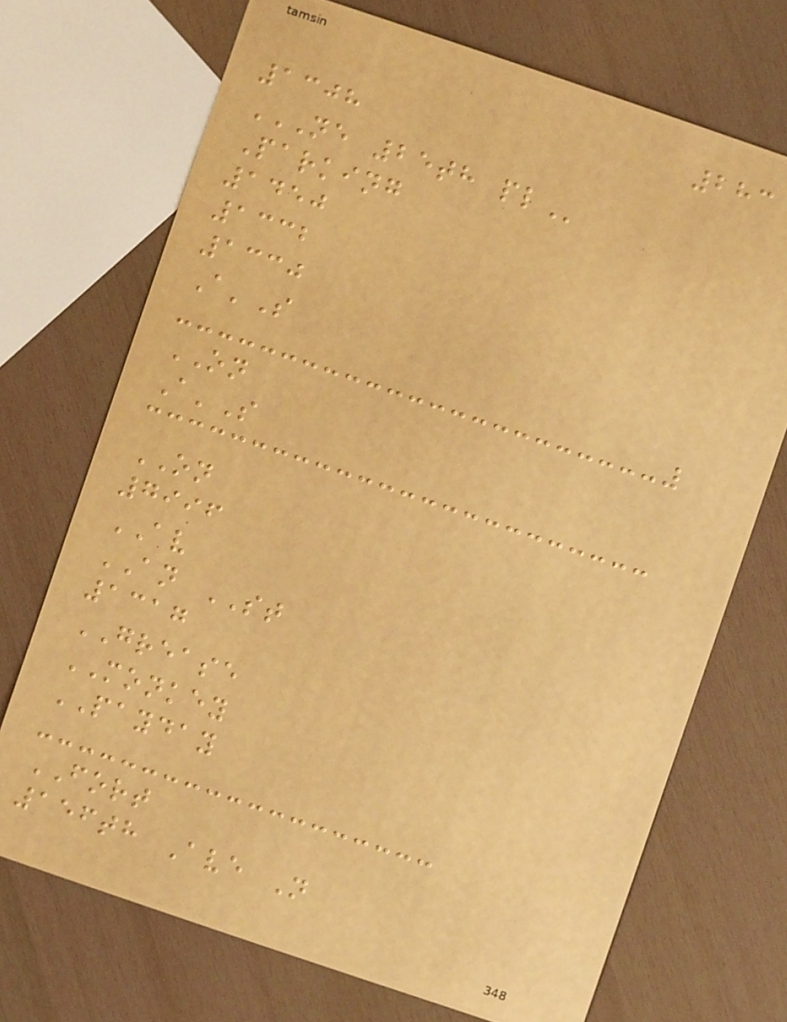283
1308
NE 25TH PL
Parking
1450
1332
1330
A'S
ON
A'S
ON
7996
AV
AN ST
1317
GREASE
MONKEY
PAYDAY
FORT
156th Ave N
